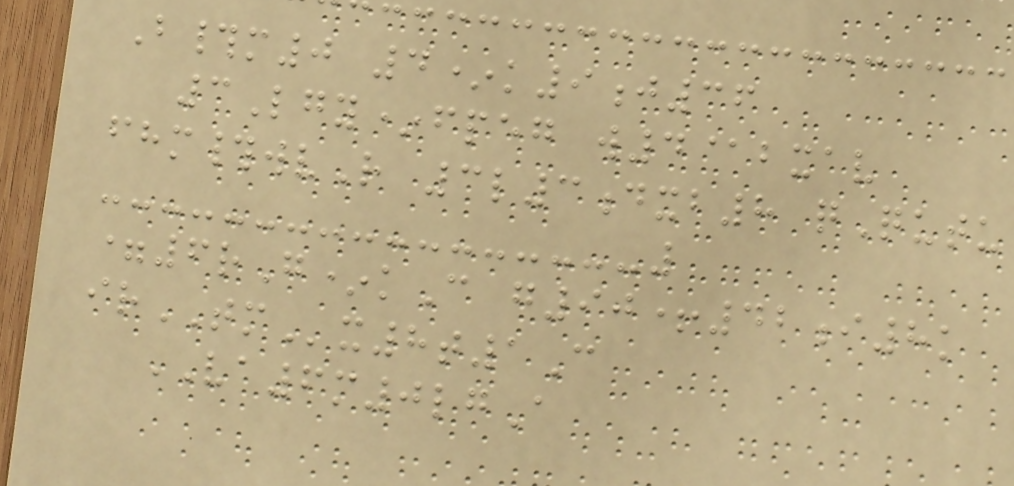B#m0 4*k9j36
3Lgy*fpeg w4@bxav
fhm#wvR 3l3dxb8 qQutu
=6rG*kC g90+42i8k
irTMx8t1C
VA6m0lgA
